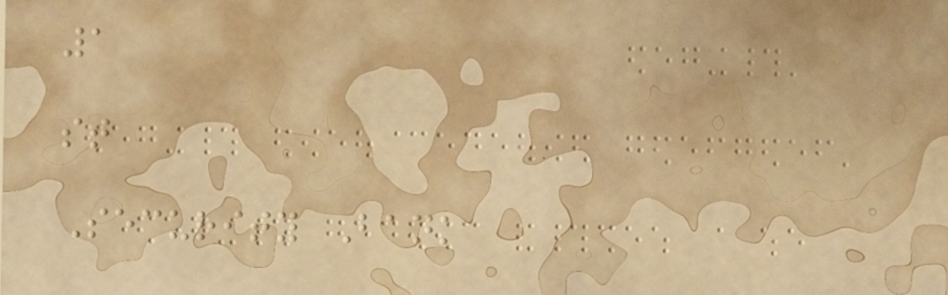1
st
Security Bank
